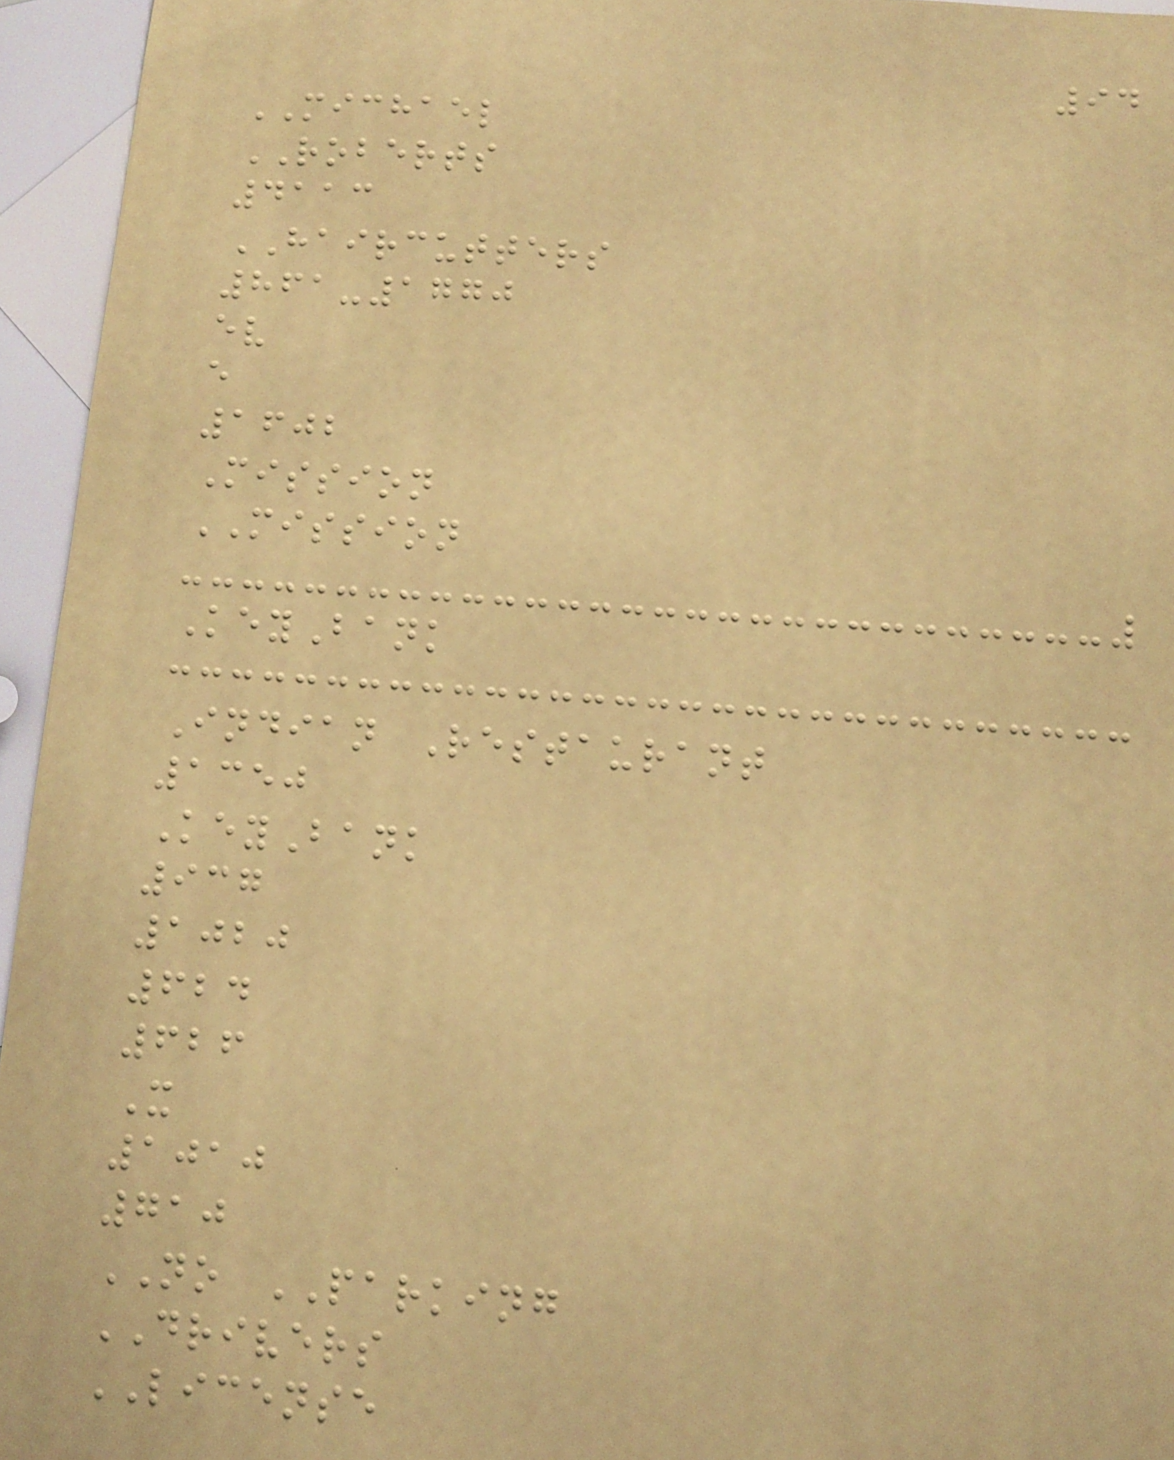94
MICHAEL
ROBERTS
4113
HAIRCUTTERS
861-1770
ev
e
1602
Mission
MISSION
KeyBank
Indian Restaurant
1350
KeyBank
937
1020
624
626
X
1010
710
NO PARKING
DRIVERS
LICENSE
